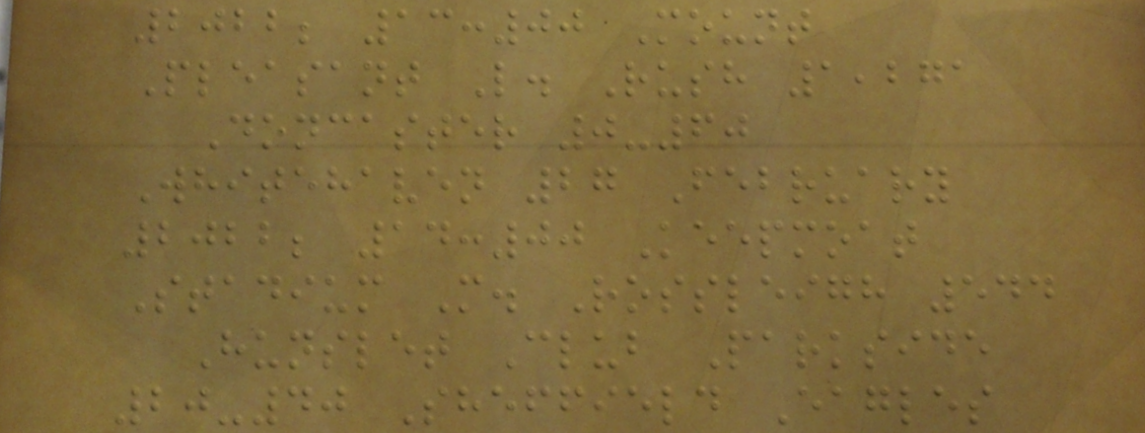2022; 13:00 Mount
Pleasant L. Rush 1,271
Doncaster 0-60
Whitehaven 27 February
2022; 14:00 Keepmoat
Stadium M. Rossleigh 544
Hunslet Club Parkside
20-40 Sheffield Eagles
